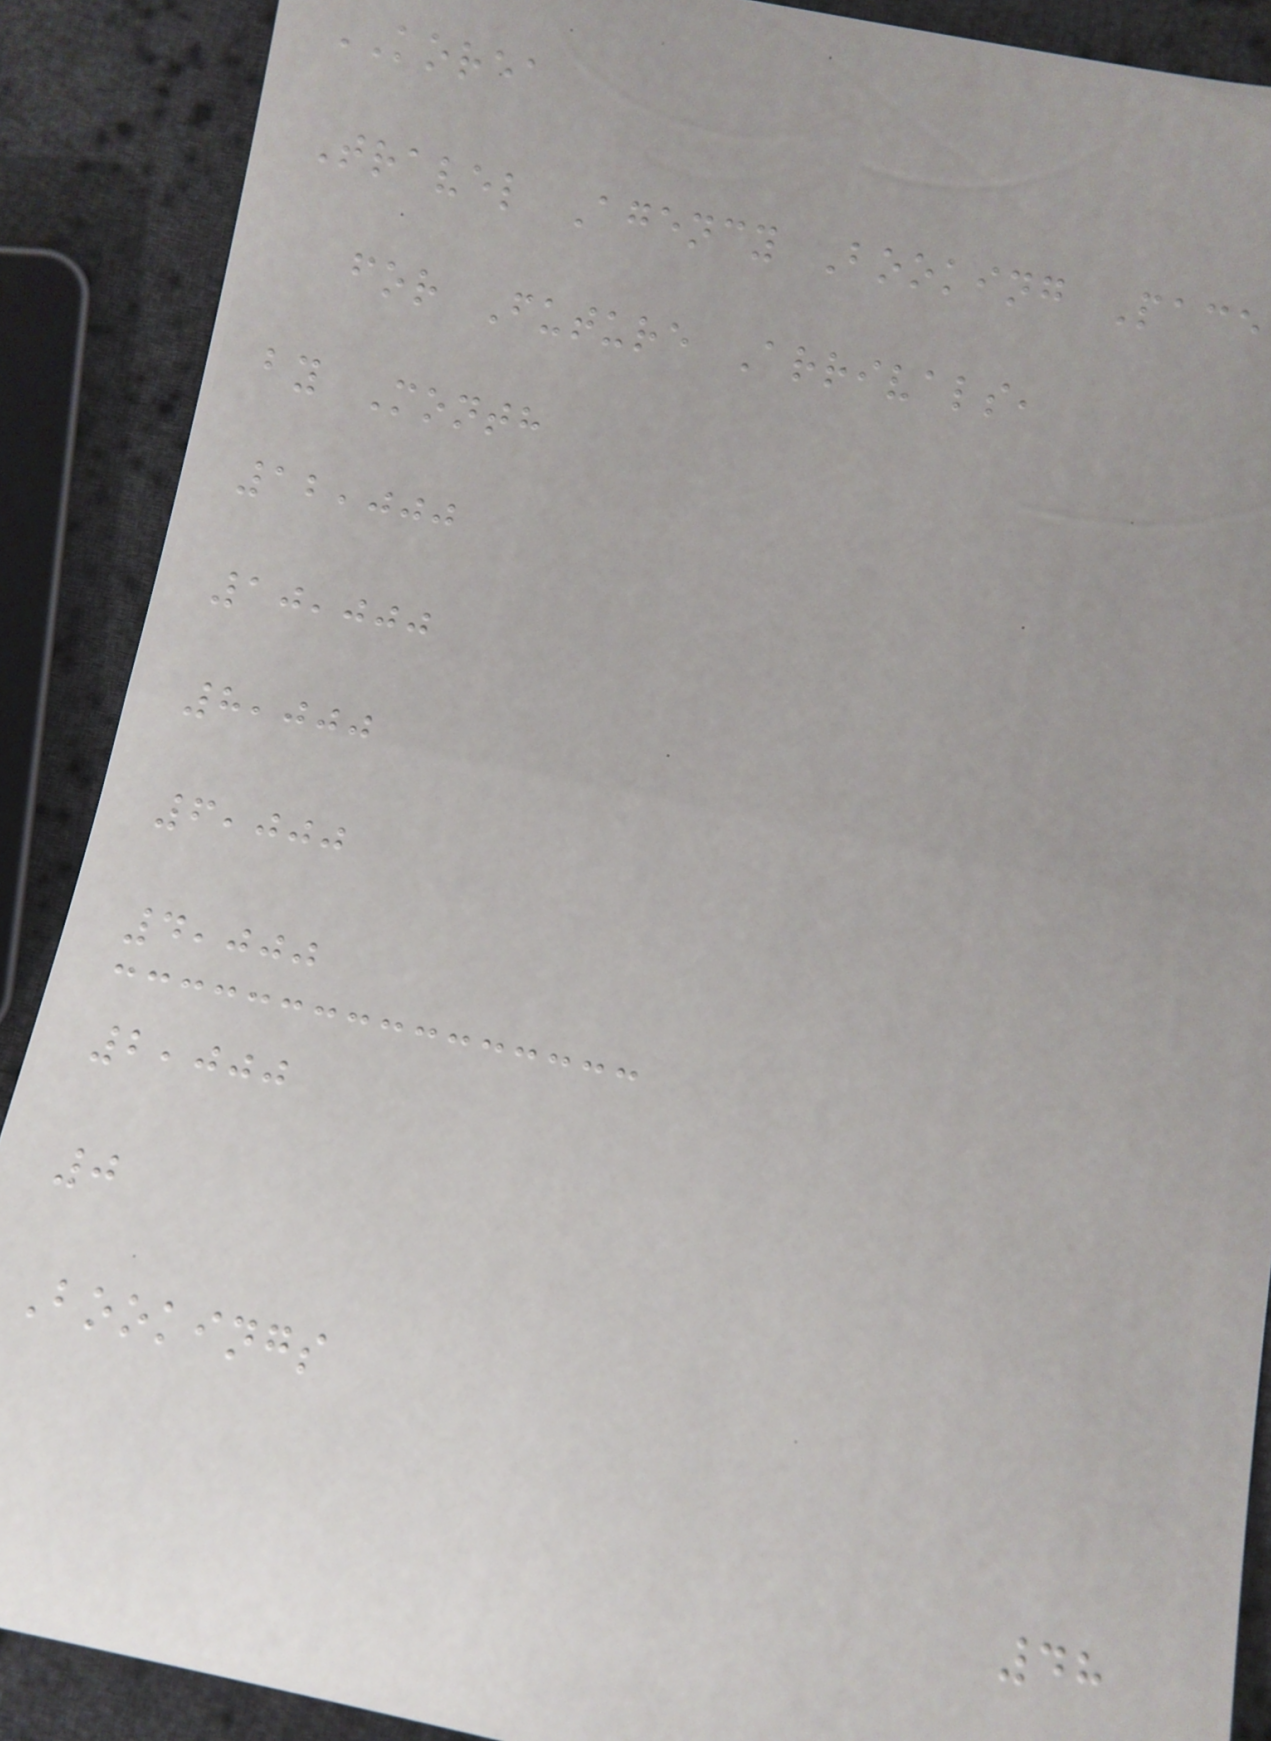KOREA
Travel Agency Booking Pace
for Future Arrivals,
by Month
12,000
10,000
8,000
6,000
4,000
2,000
0
Bookings
48
